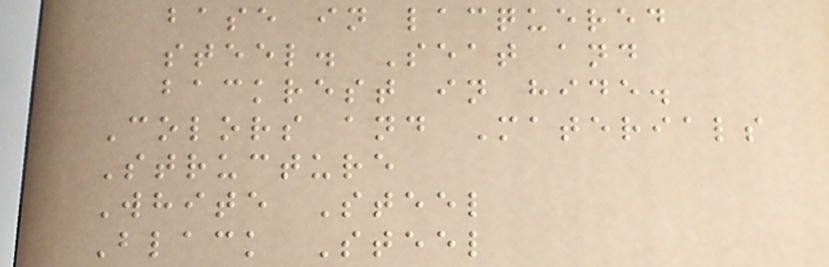base in lacquered
steel. Seat and
backrest in hide.
Colors and Materials
Structure
White Steel
Black Steel
